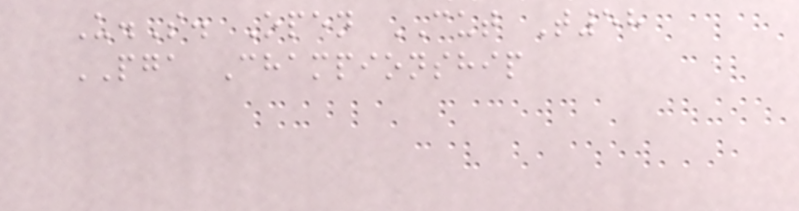U.S. Open CUT T58
PGA Championship
